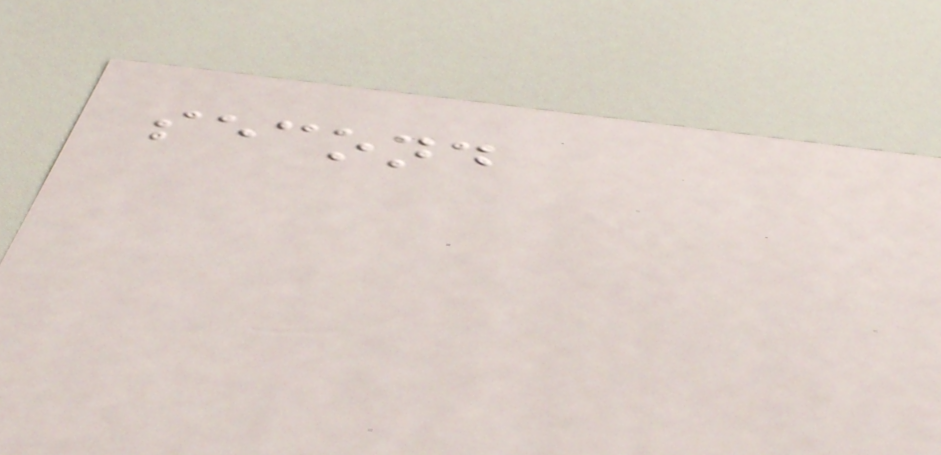second
